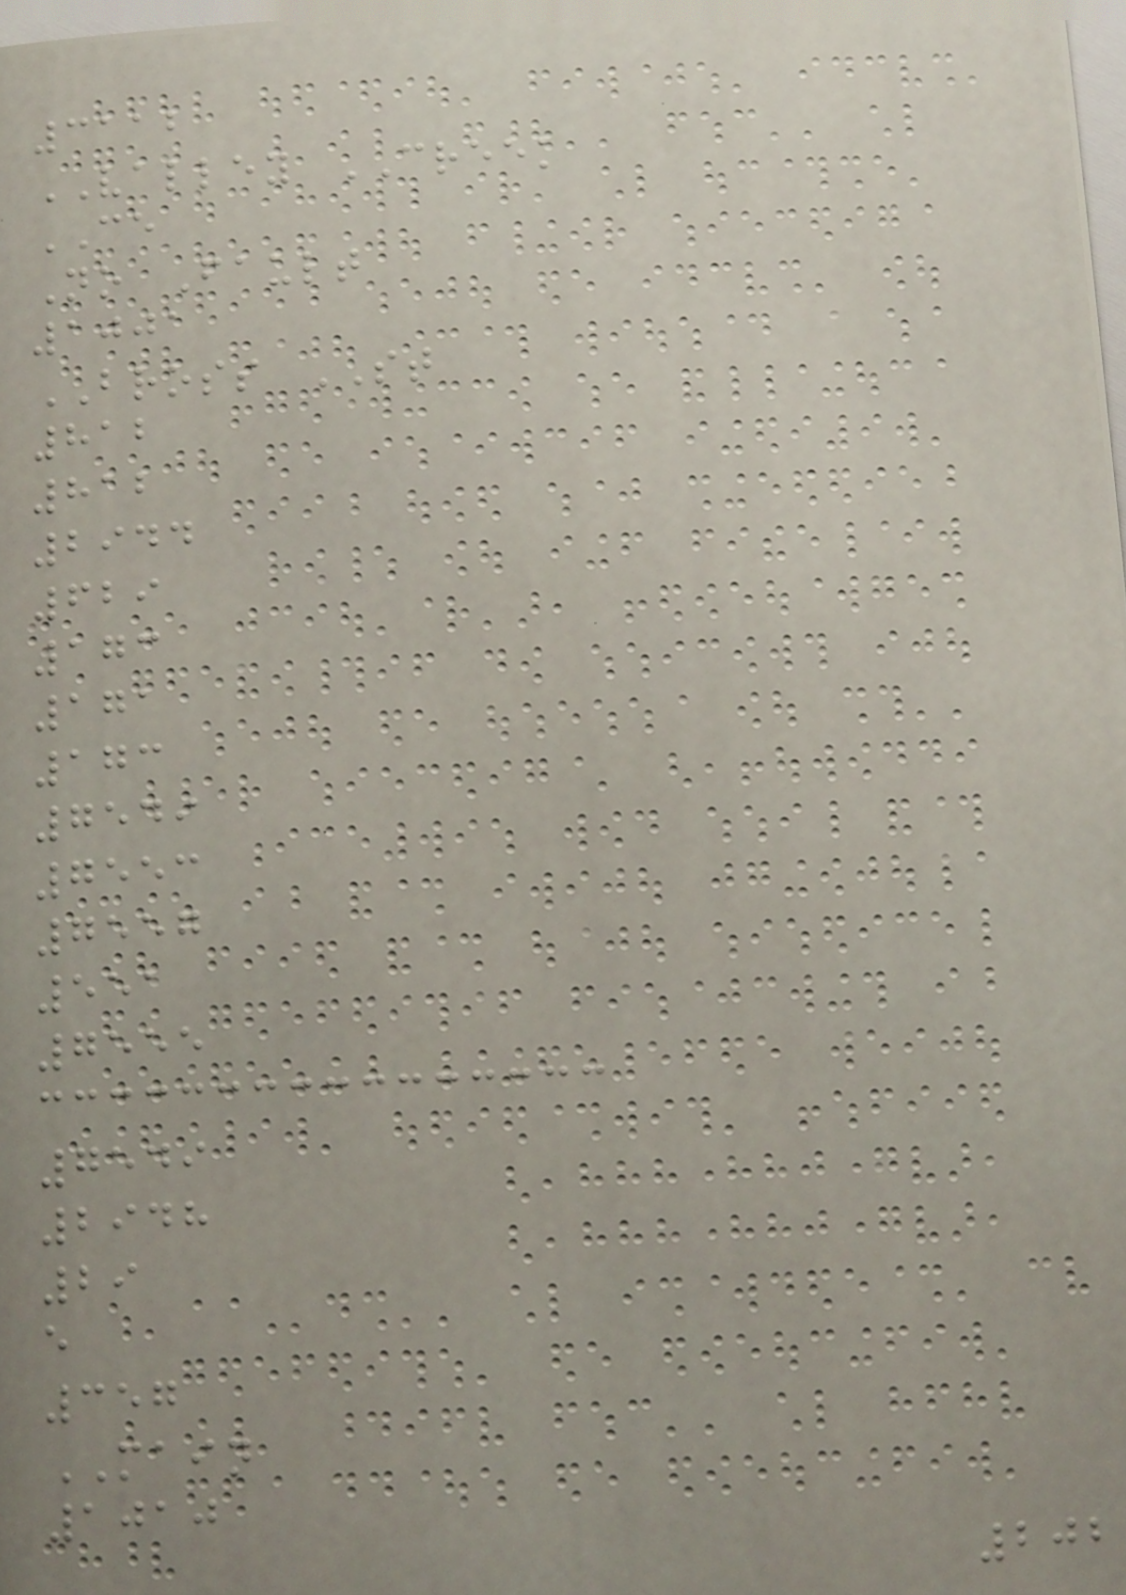3112
VALLEY CREEK
CE
No Fault
1001
BROSS ST
812
812
2944
629
173
171
173
7549
7553
7557
551
7555
7549
2948
29
e
357
MAIN
1010
202
